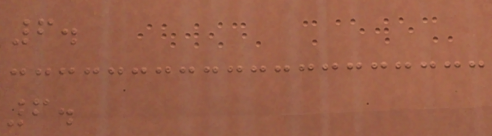6.
6.
